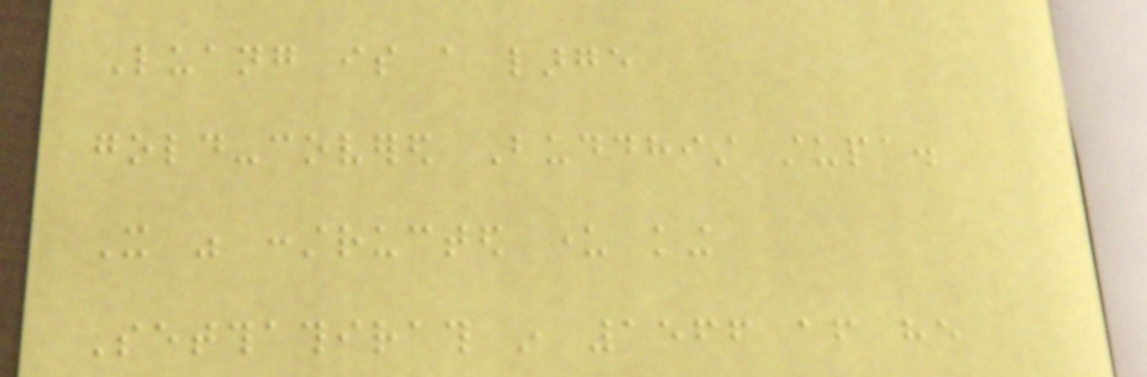Luang is a large
gold-covered Buddhist stupa.
It was constructed under king
Setthathirath in 1566 after he
